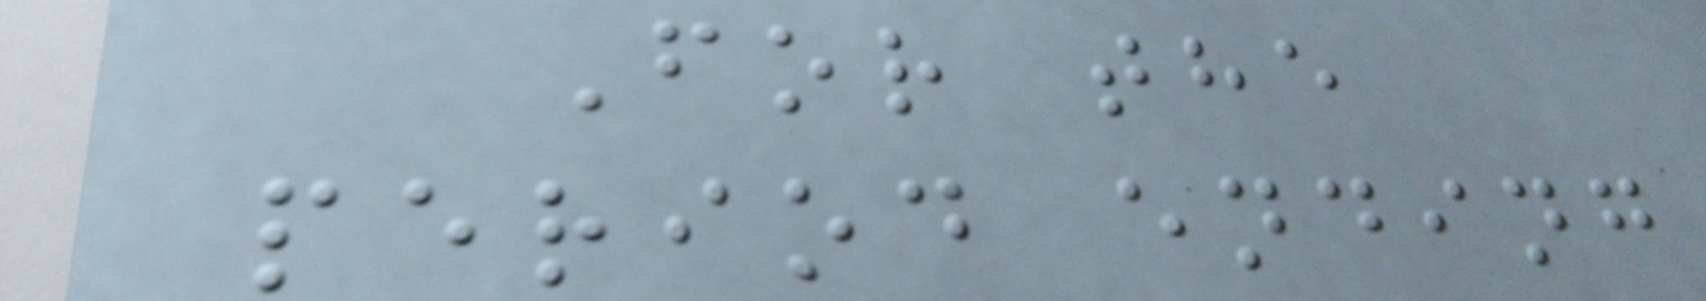For the
period ending
